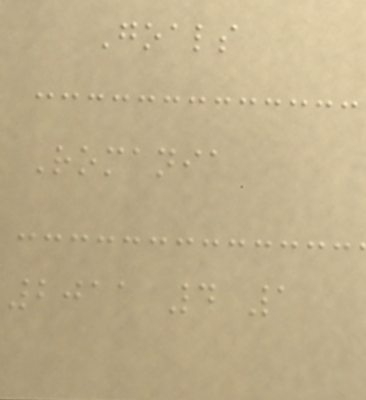Goals
Romania
2011 4 1
